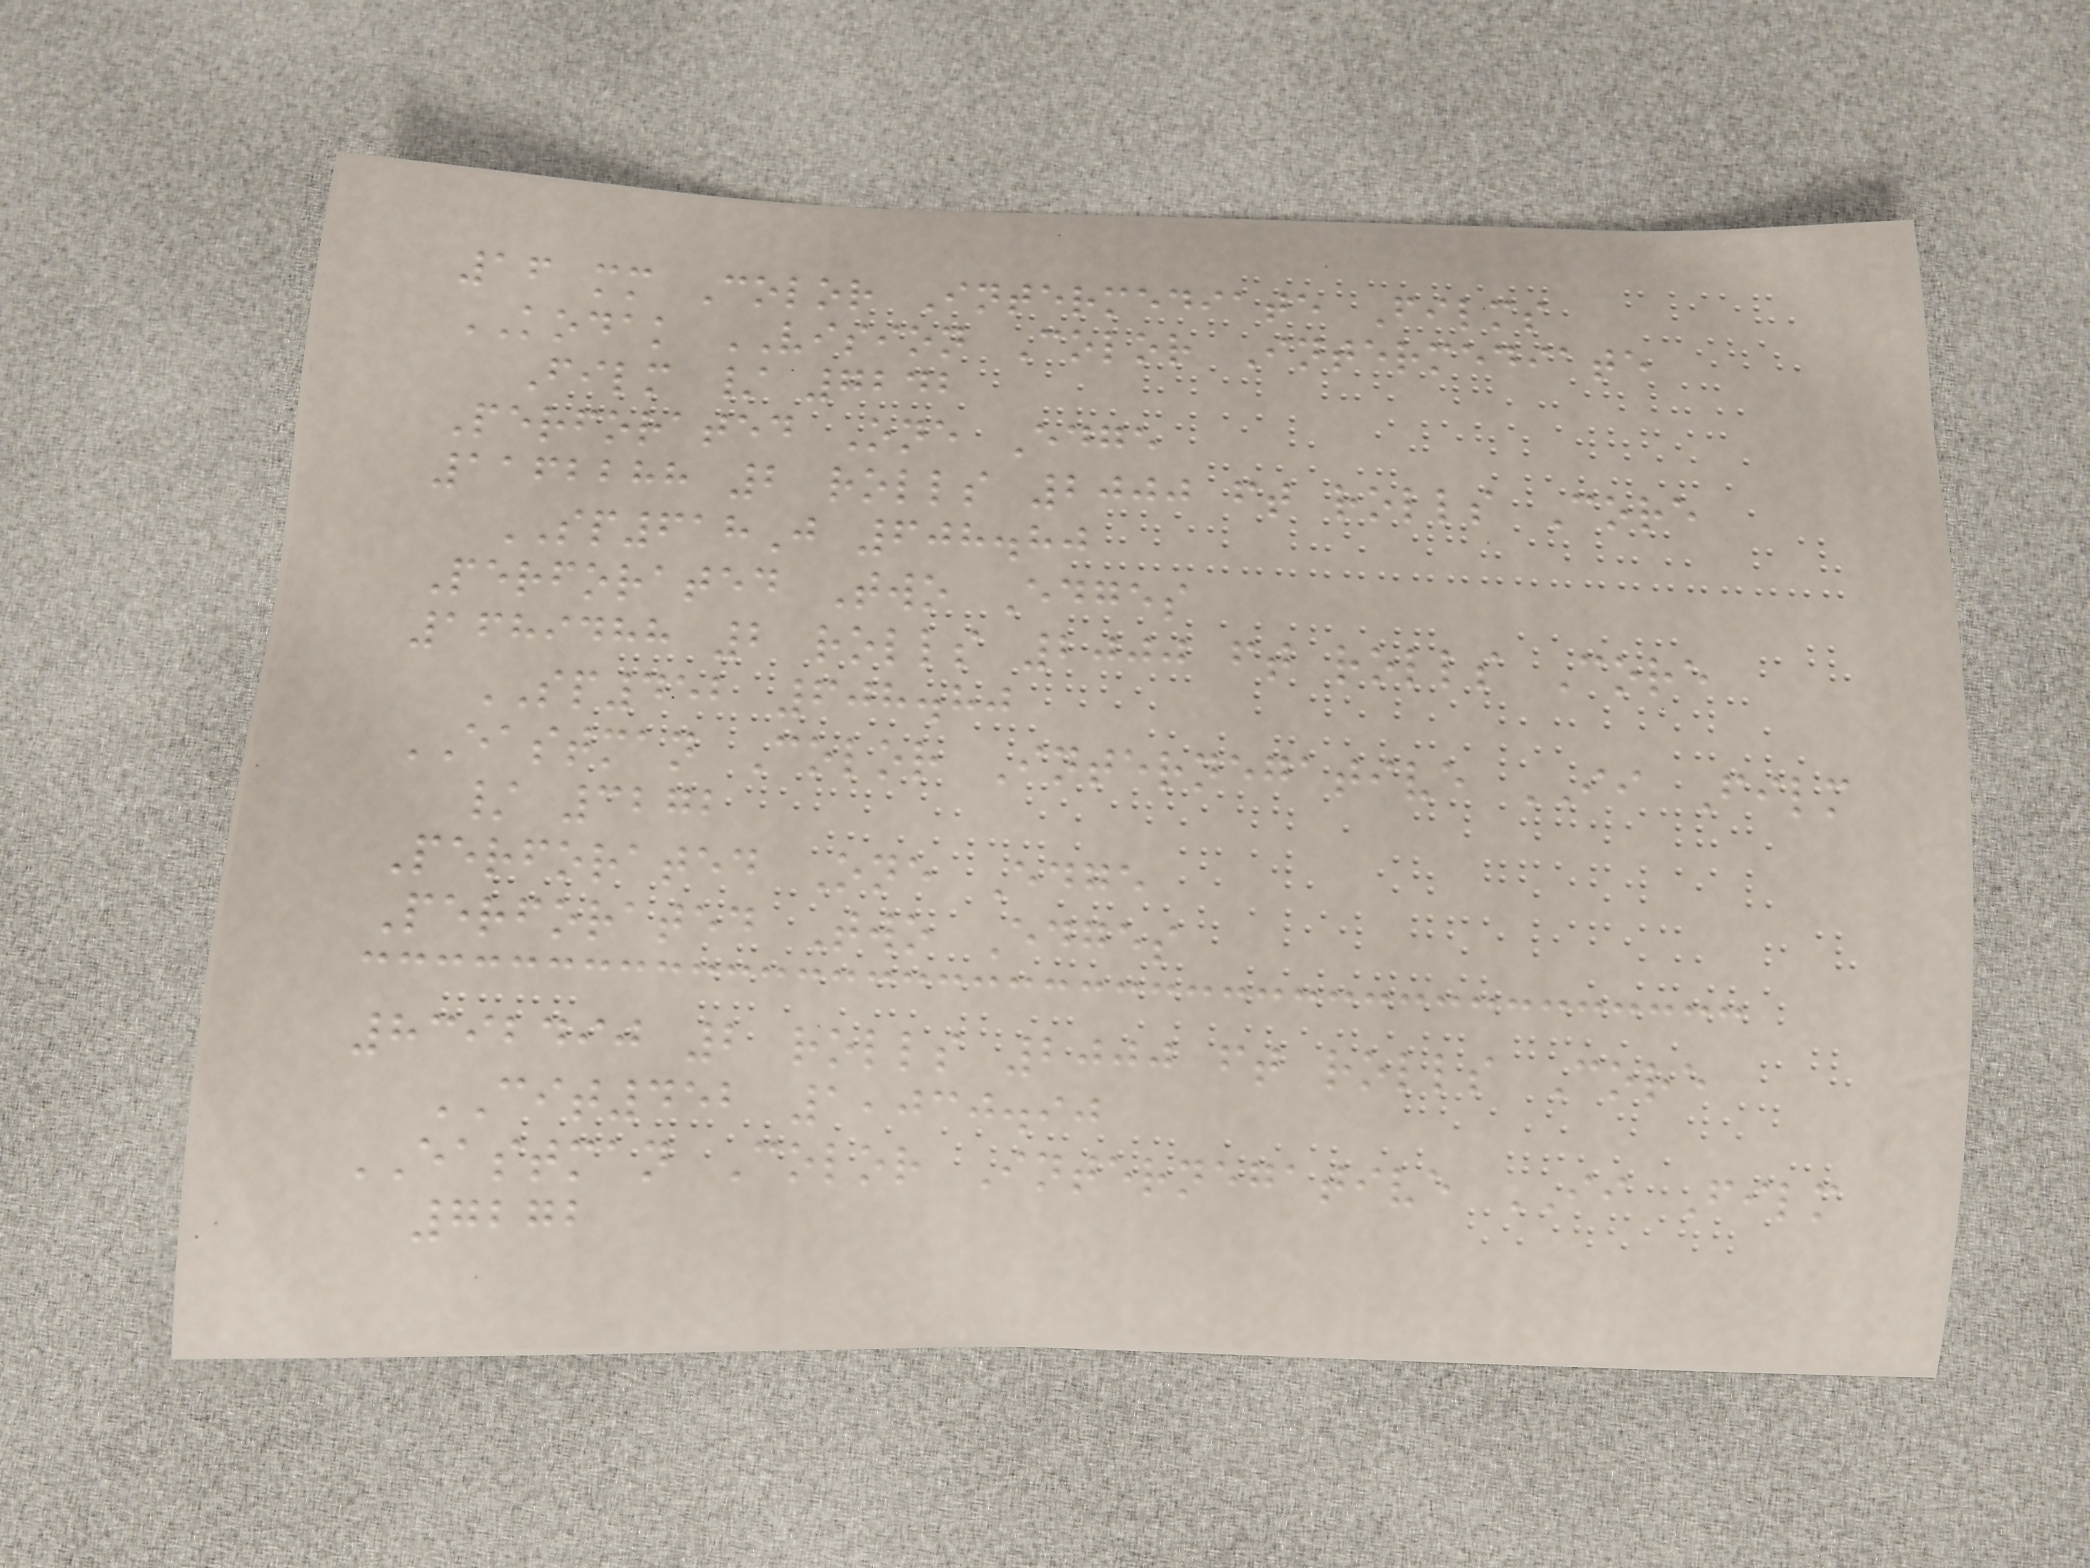16 mm Color Intermediate Films
KODAK VISION Color Intermediate
Film / 7242
Perforated One Edge
1162288 2 rolls 2000 ft rolls Core
SP618J 608.80
Perforated Two Edges
1689488 2 rolls 2000 ft rolls Core
SP452 608.80
EASTMAN Color Internegative II Film
/ 3272
Perforated One Edge
Perforated Two Edges
8392490 2 rolls 2000 ft rolls Core
CIT452 1,030.90
EASTMAN Color Internegative II Film
7272
